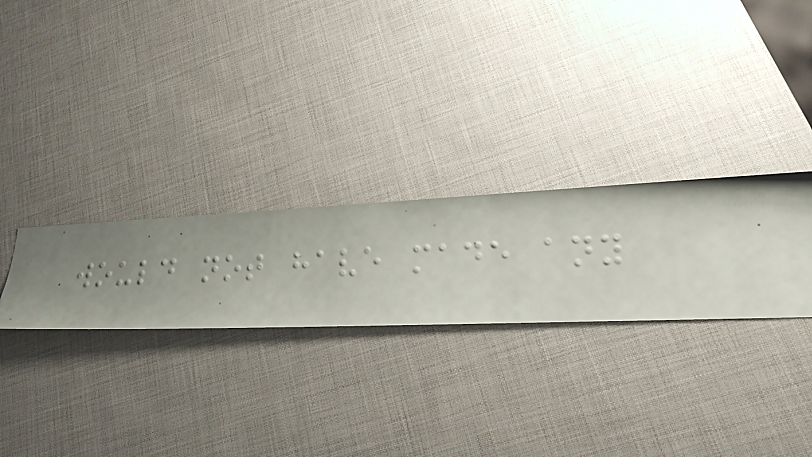would not have made any
